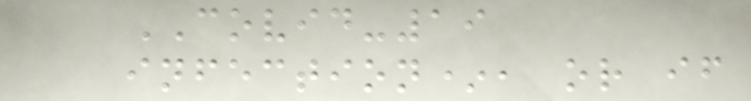COVID-19
infection*, or if
